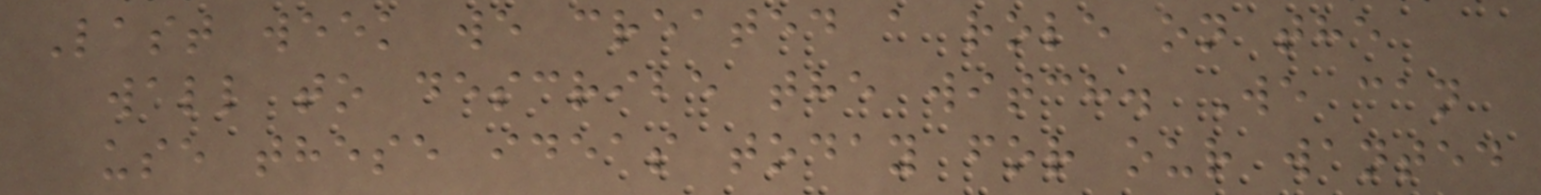Last week we created a role on the
wall to describe the witch. We can
use these ideas today for our wanted
